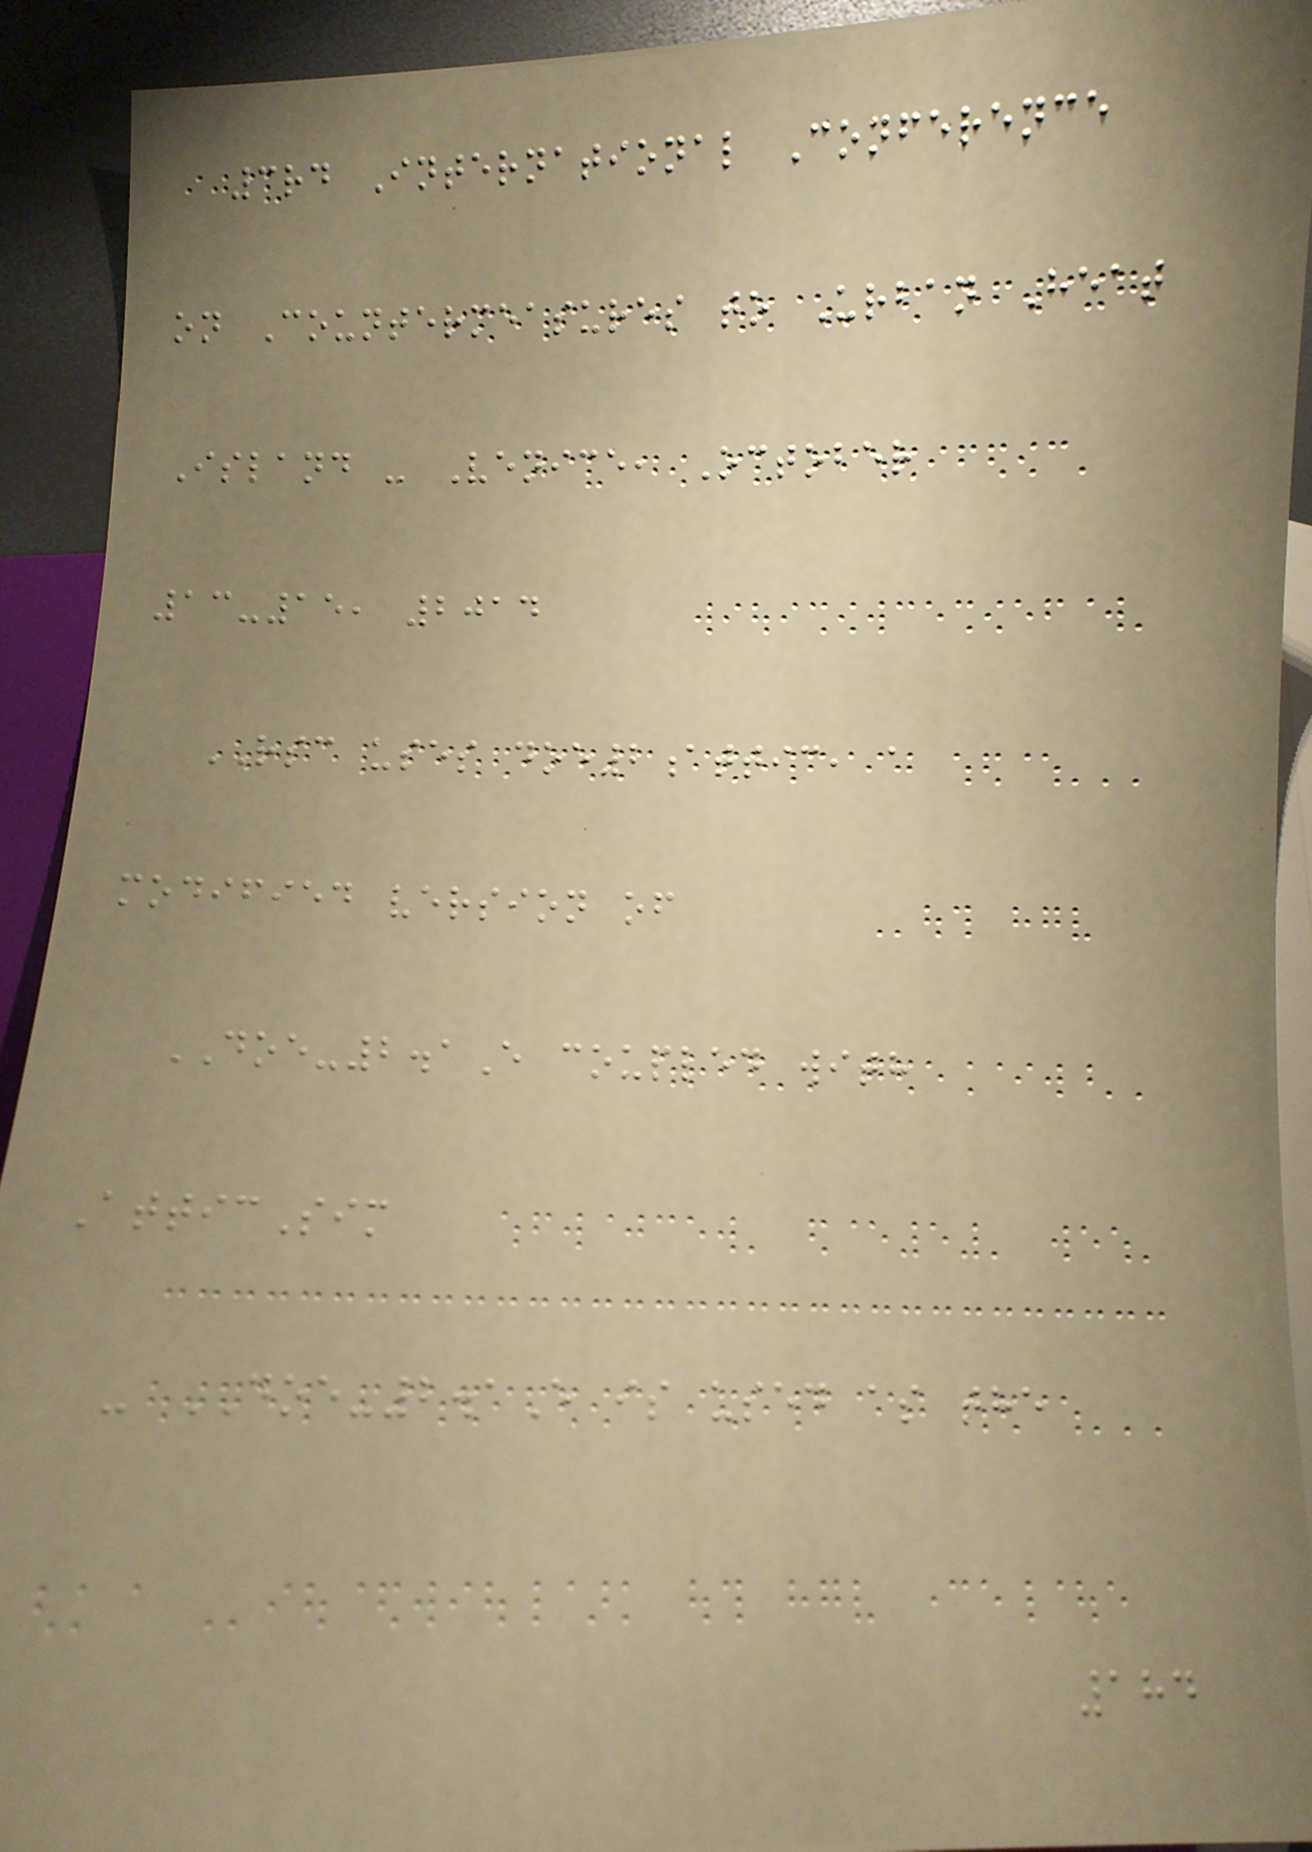3rd International Conference
on Countermeasures to Urban Heat
Island - Venice, October
13-15, 2014
RSC uses doe2attic, a
modified version of
DOE-2.1E coupled with
AtticSim
- DOE-2.1E is used as the
184
